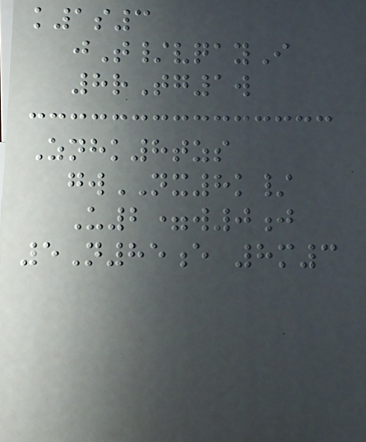k1s3
jT/vqayI
8rTg1w
Znhk8tzs
gwNX8k/
U2=w0j
5N85e 8m3
